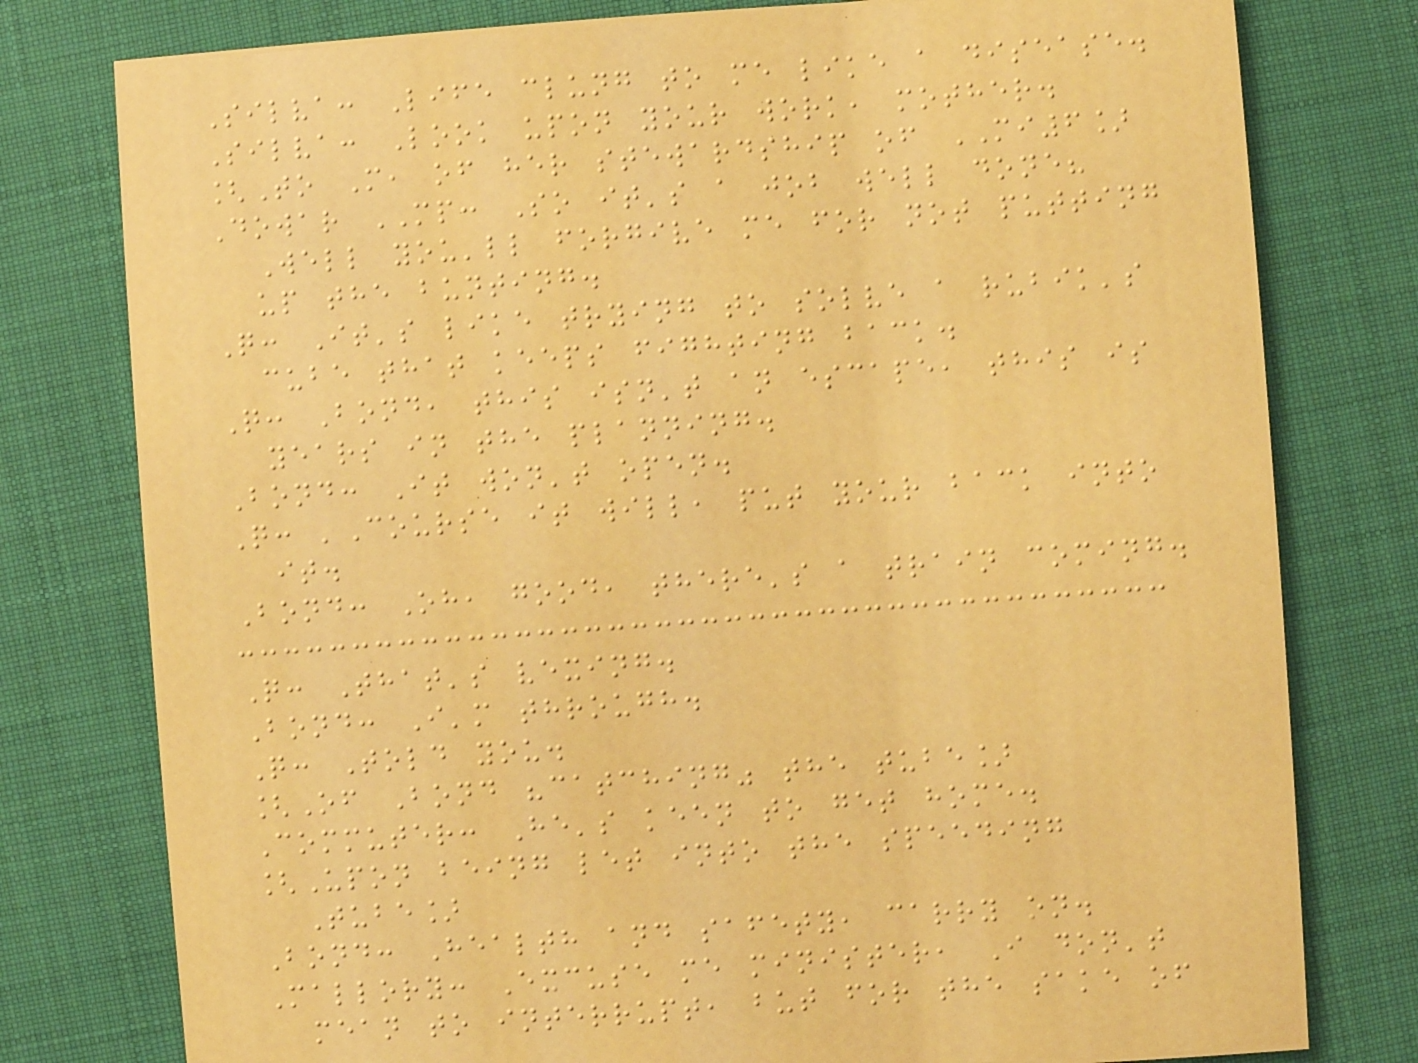Silva: Life clung to me like a disease.
Silva: Look upon your work, mother.
[To M, of her stewardship of MI6]
Dowar MP: So it's a job well done?
Well you'll forgive me for not putting
up the bunting.
Q: It's like trying to solve a rubik's
cube that keeps fighting back.
Q: Bond, this isn't an escape, this is
years in the planning.
Bond: It won't open.
Q: 'Course it will, put your back into
it.
Bond: Oh, good, there's a train coming.
Q: That's vexing.
Bond: I'm through.
Q: Told you.
[Of Bond "catching" the tube]
Commuter: He's keen to get home.
[Upon being let into the speeding
Tube]
Bond: Health and safety, carry on.
Mallory: Excuse me minister, I don't
mean to interrupt, but for the sake of
